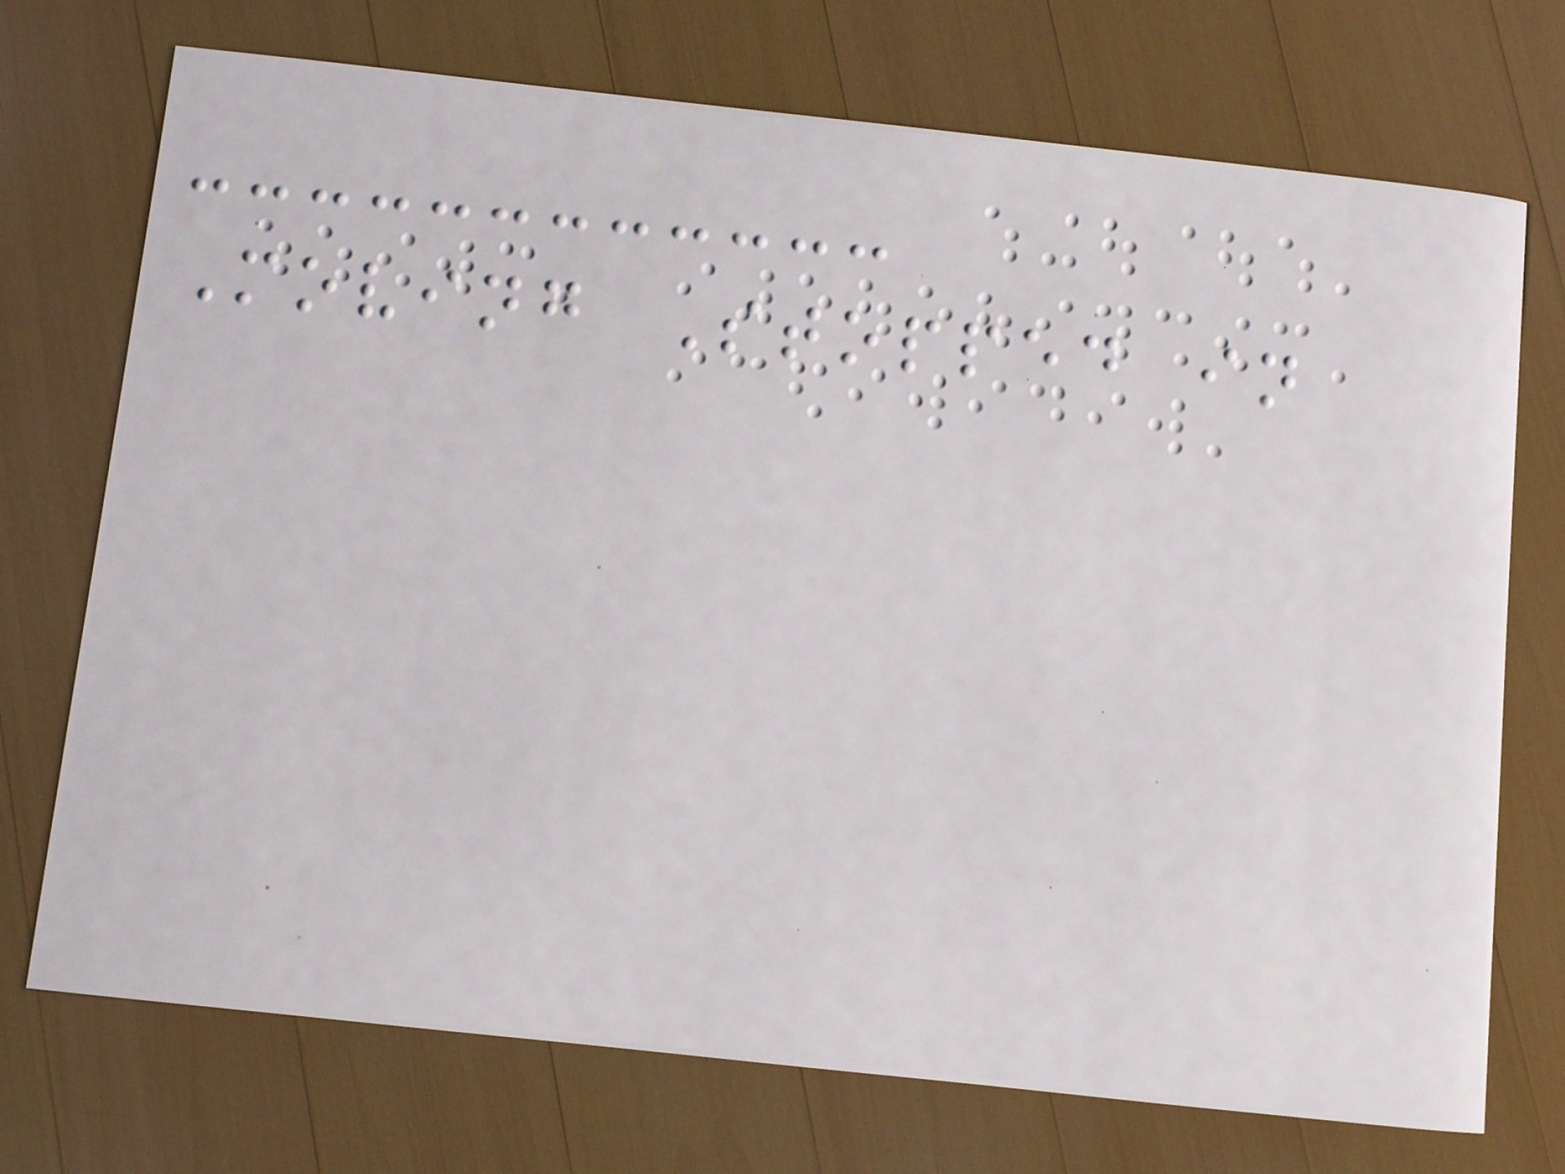Moving Stopped in
